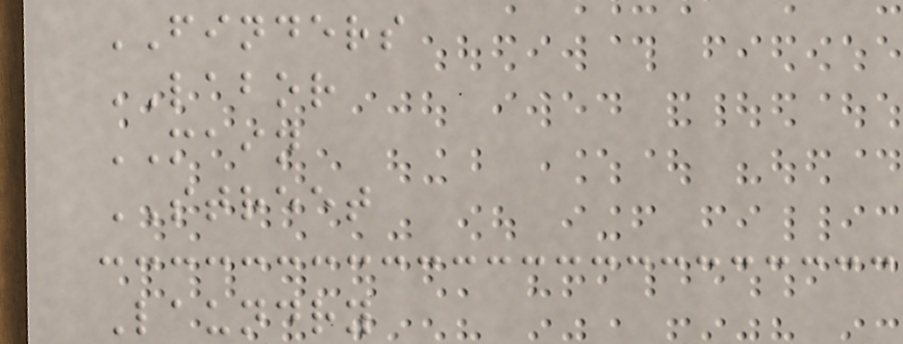FINDERS
LABOR
MAIN
STREET
Laundry
